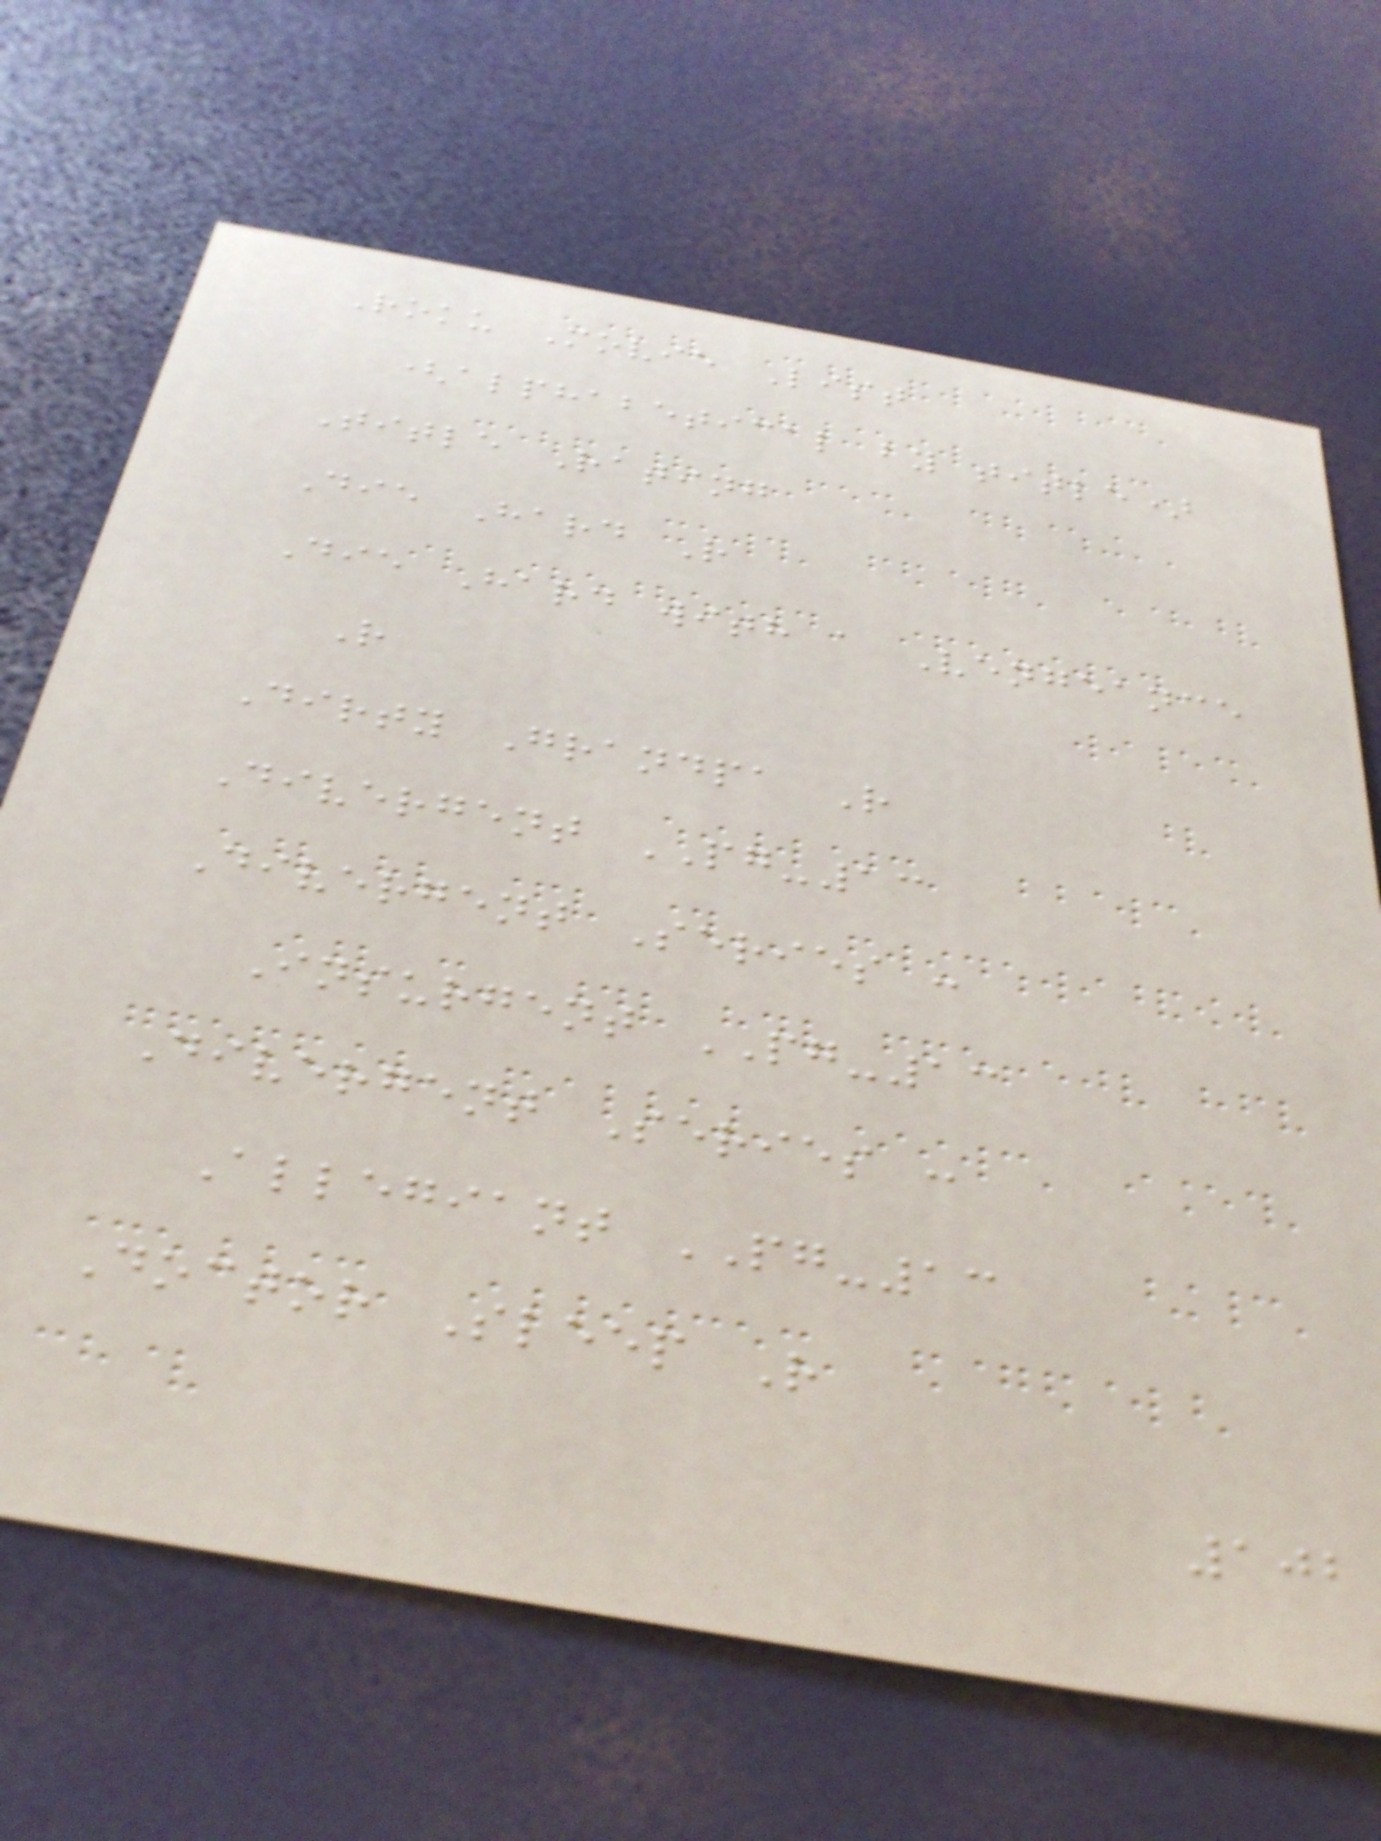Roku Movie List
(alphabetical by title)
Title Rating
Die Hard R
Die Hard with a Vengeance
R
Dirty Grandpa R
Divergent PG-13
Divergent Series :
Insurgent PG-13
Divergent Series :
Allegiant PG-13
Doctor Sleep R
102
